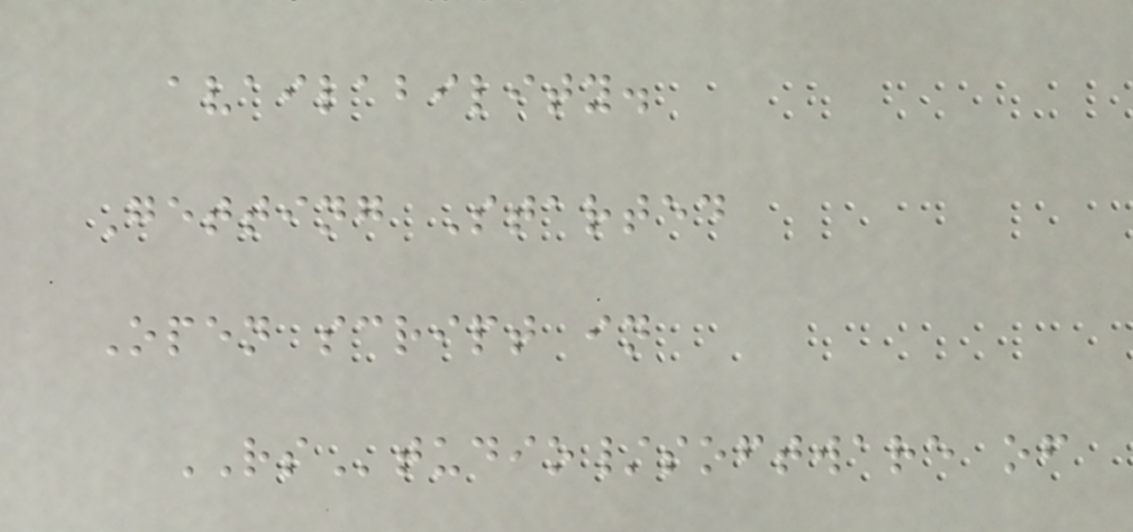availability.
Getting Started
Open script in
RStudio/software of
